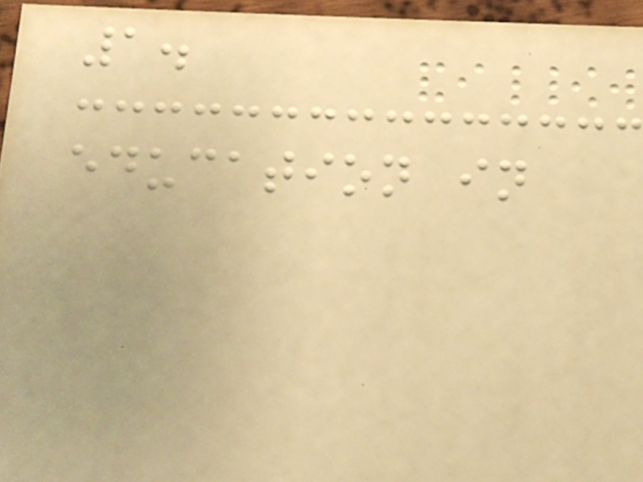1.
education in
